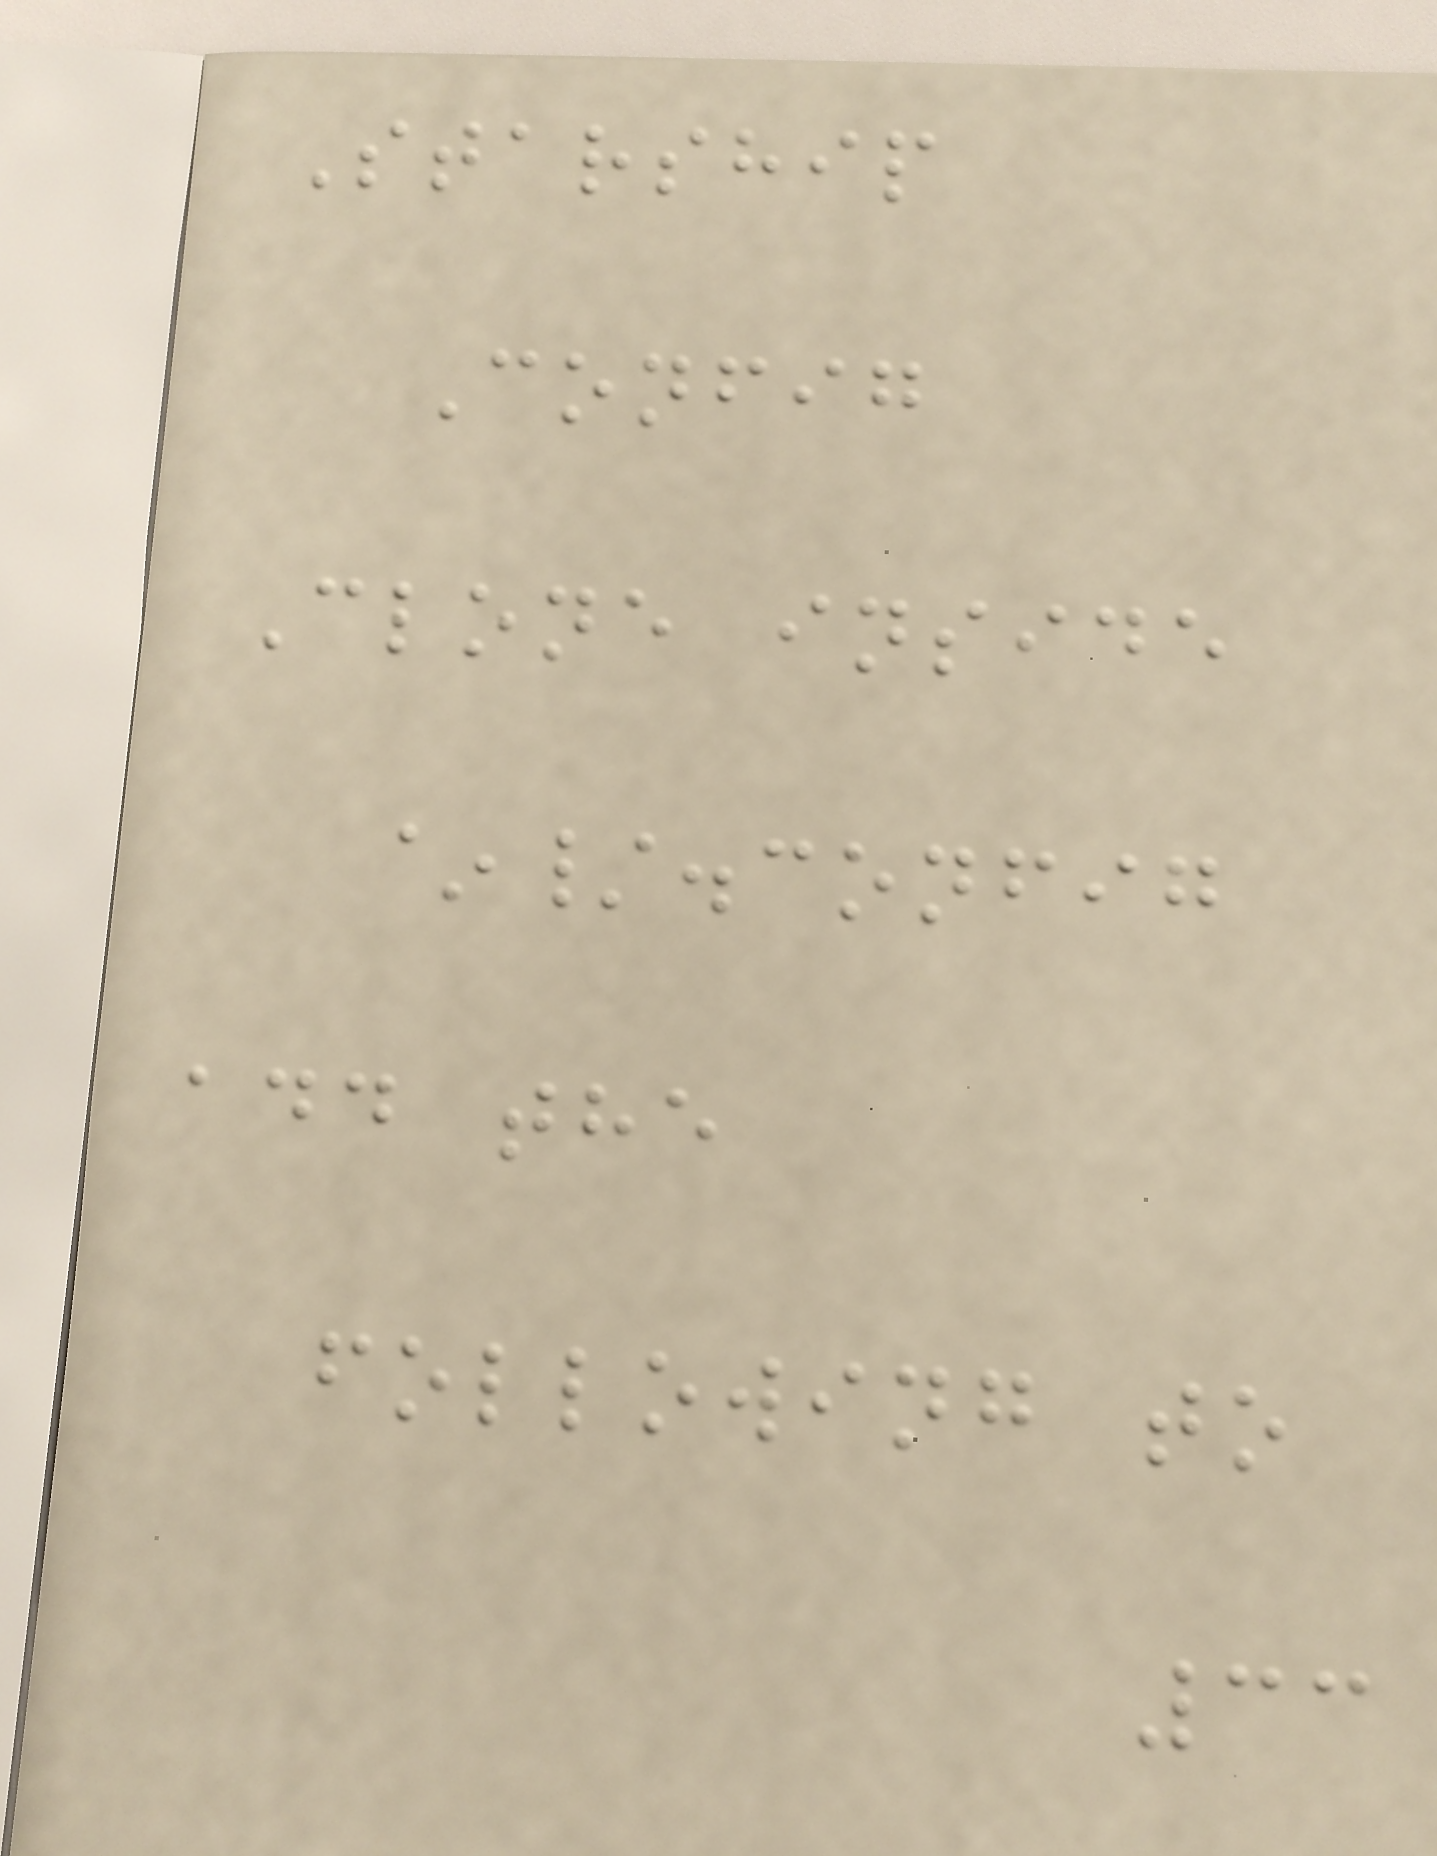Starship
Config
Clone inside
~/.config
add the
following to
33
